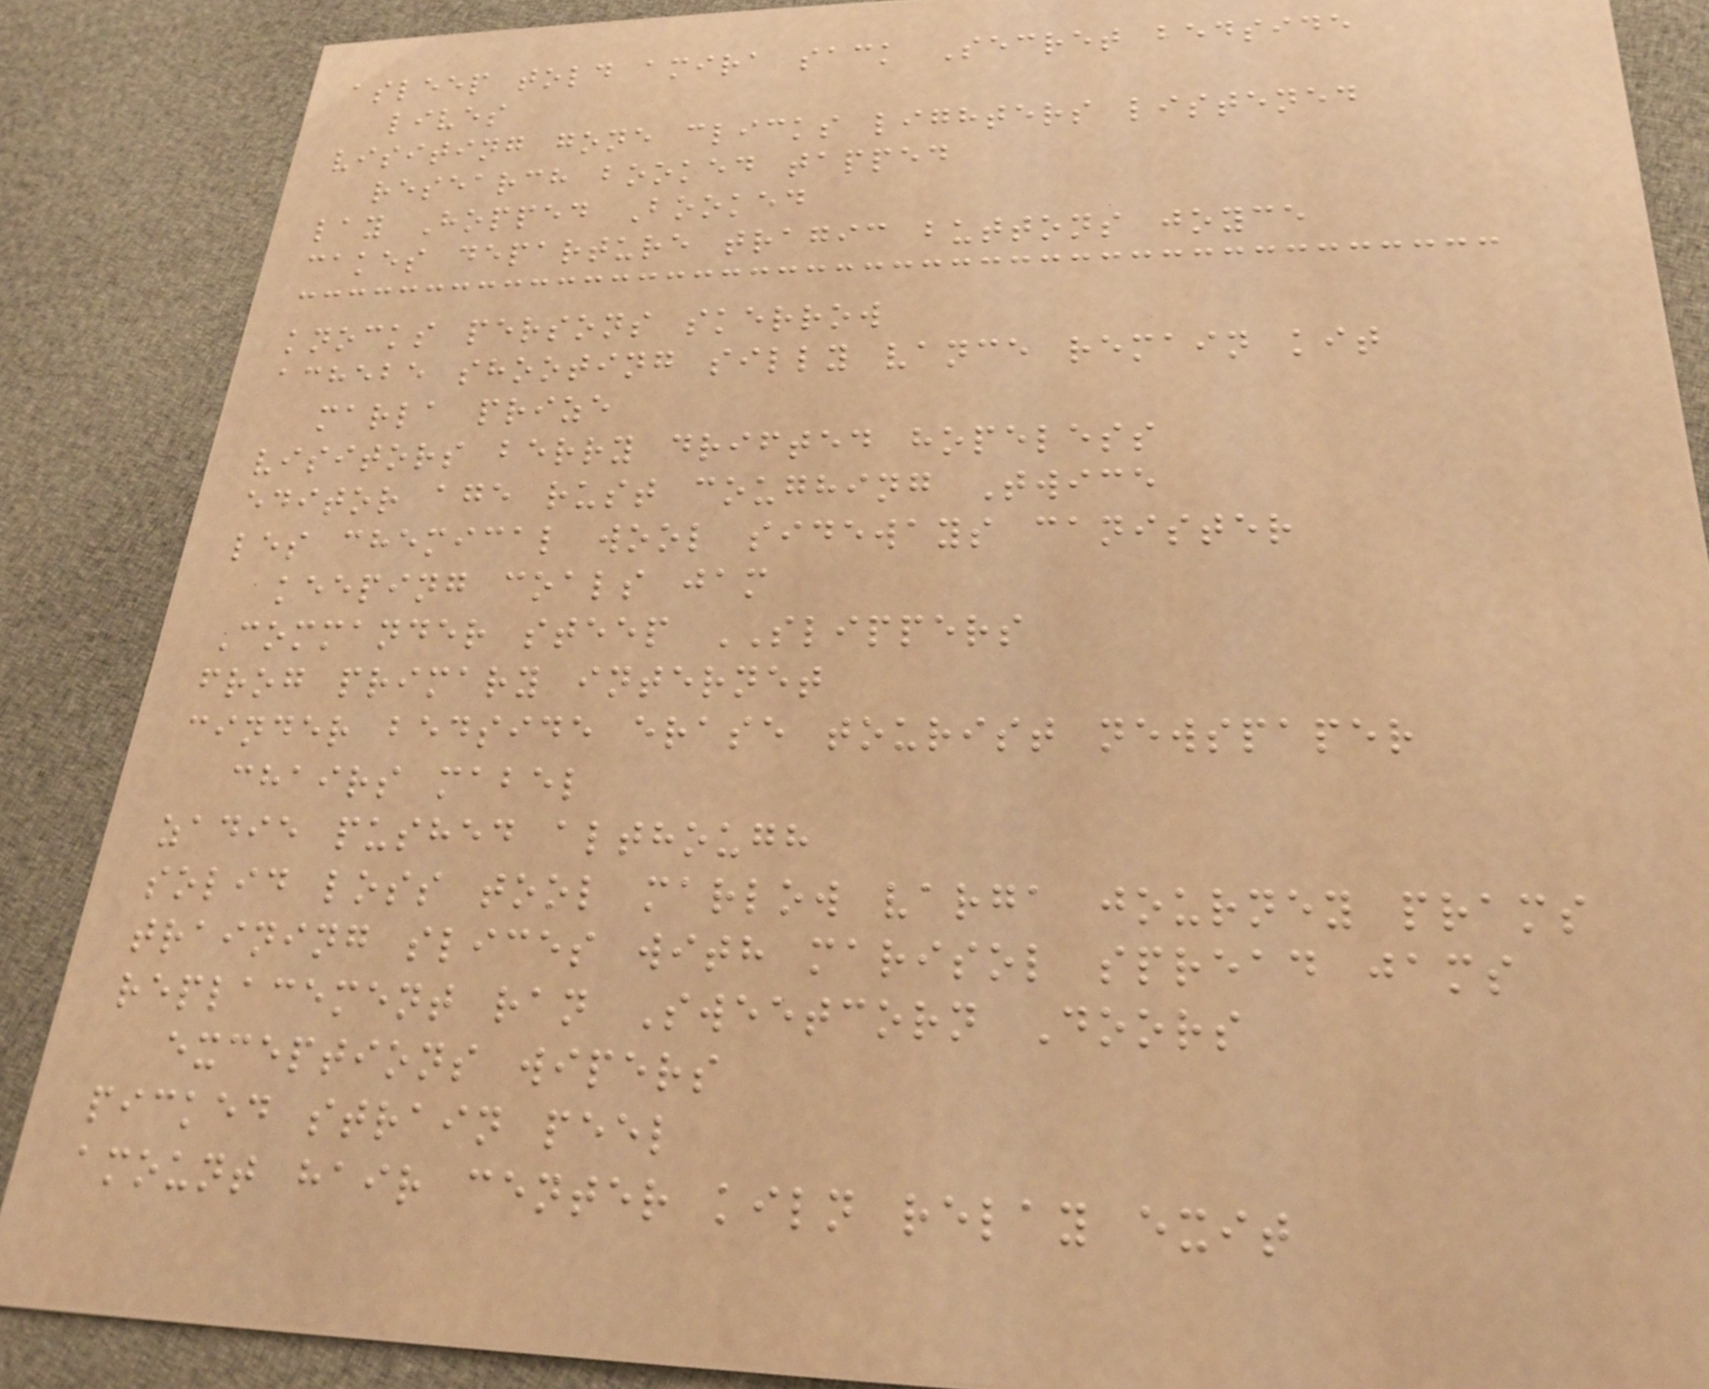asleep told amira sack Secret bedside
lives
visiting gone clicks lighters listened
research booked tapped
lay Hopped Booked
cakes departure tragic buttons joyce
knocks persons skerrow
achebe shooting silly vance remain kit
marla prize
visitors berry drifted hopeless
editor age rust coughing Twice
les chemical wool sideways canister
keeping coals jam
Commander steep SLIPPERS
frog primary internet
cinder bedside erase tourist newspaper
chairs mabel
zadie pushed although
solid loss tool marlow varga journey prams
training slices with marisol spread jams
replacement ran Sweetcorn Doors
exceptions wipers
picked strain peel
amount hair center kiln relay exit
